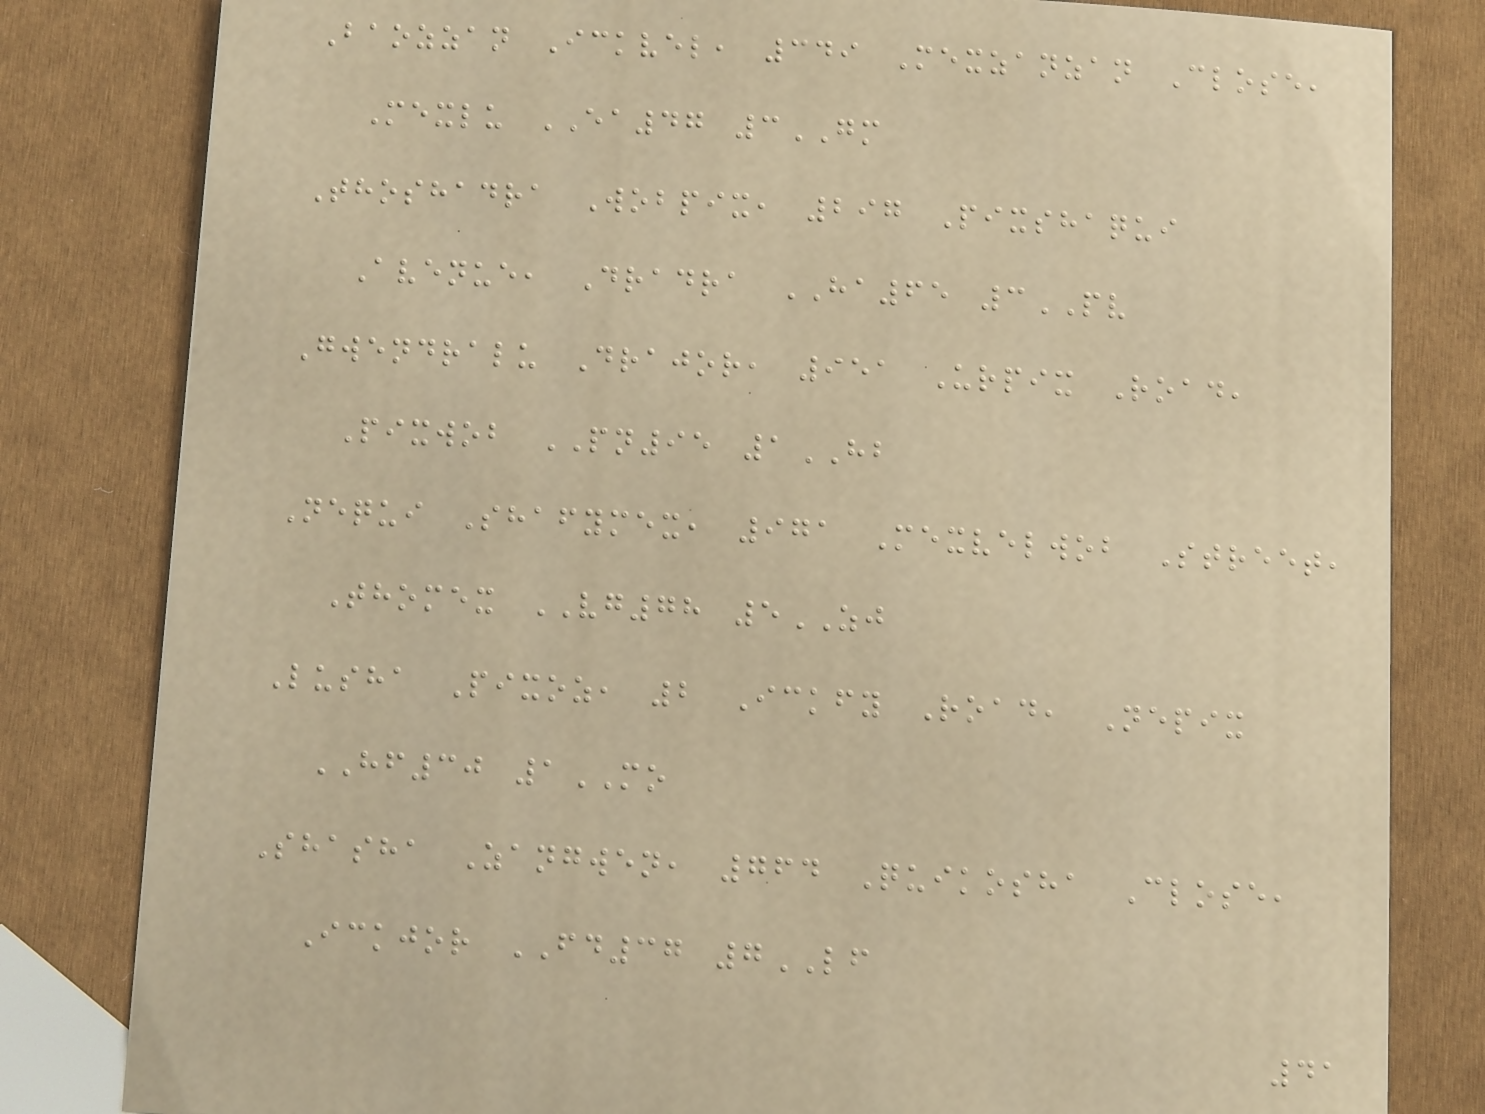Baozzan Ickvel, 349 Mexzanzan Close,
Mexlu EA47 3GM
Thoshadra Wobpix, 297 Pixshaqui
Avenue, Dradra HA65 3PV
Gwendralu Drajor, 951 Urpix Road,
Pixwob PN95 1HB
Nequi Shafymex, 971 Mexvelwob Street,
Thomex VG78 5ZJ
Lusha Pixoz, 2 Ickfy Road, Nepix
HF30 1MO
Shasha Zangwen, 764 Quikosha Close,
Ickjor FD37 7LF
41
